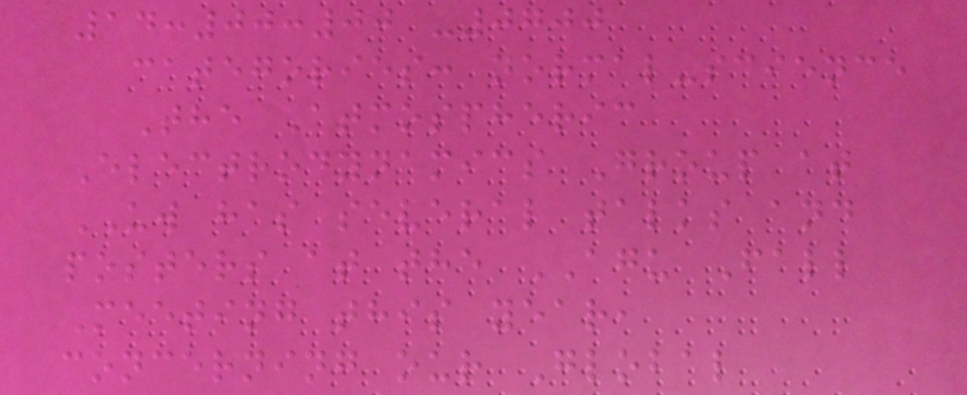14:00:00 -0700
categories: normal-science
The Atmospheric
Electrodynamics Group at
UW has several talks and
posters at the AGU Fall
Meeting this year,
concerning our Global
